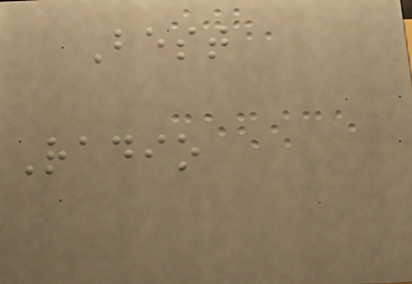Best
Radio
